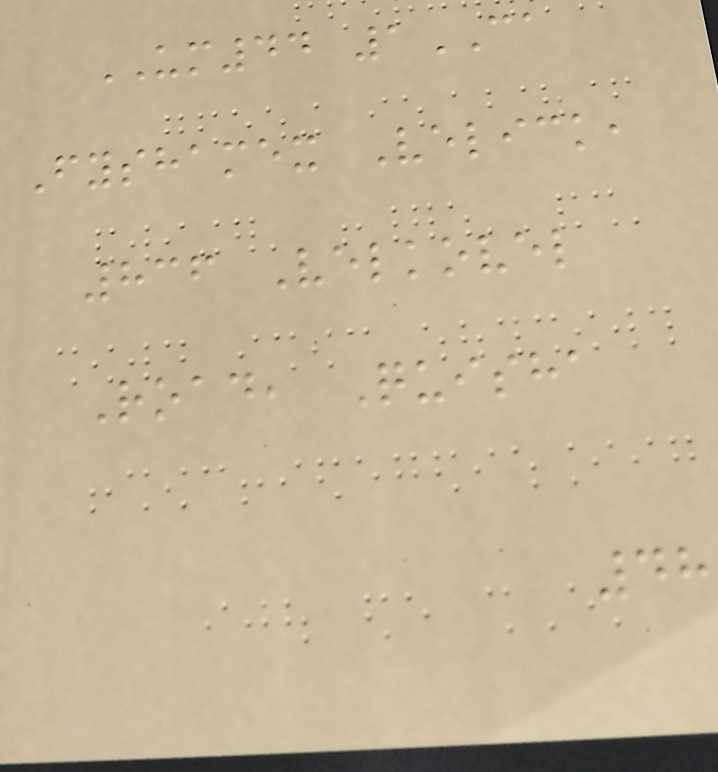UM44 1CA
Fyshamex Velick,
836 Velkovel
Road, Quisha
48
